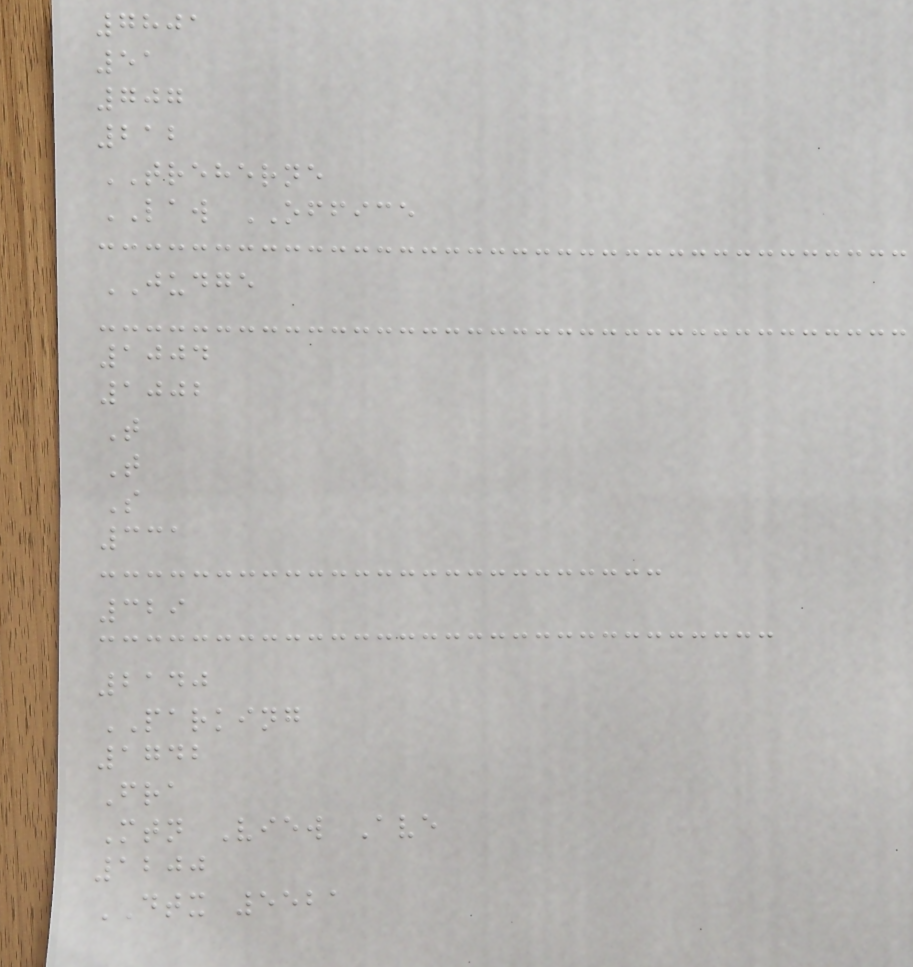7801
51
707
212
TREHERNE
LAW OFFICE
JUDGE
1004
1002
T
T
S
331
329
2140
PARKING
1742
Fra
Mtn View Ave
1200
DTX 5521
